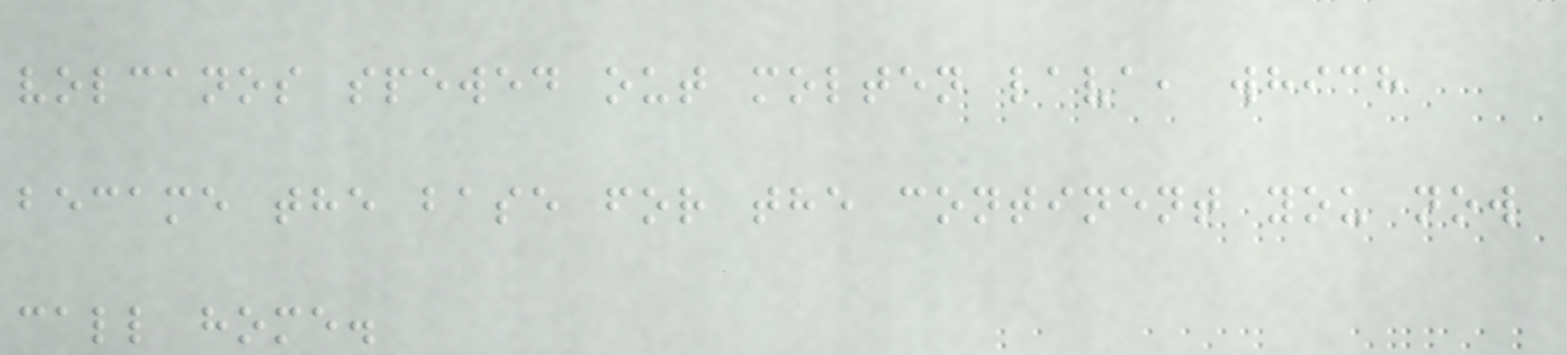volcanos spewed out molten lava, which
became the base for the continent you now
call home.
